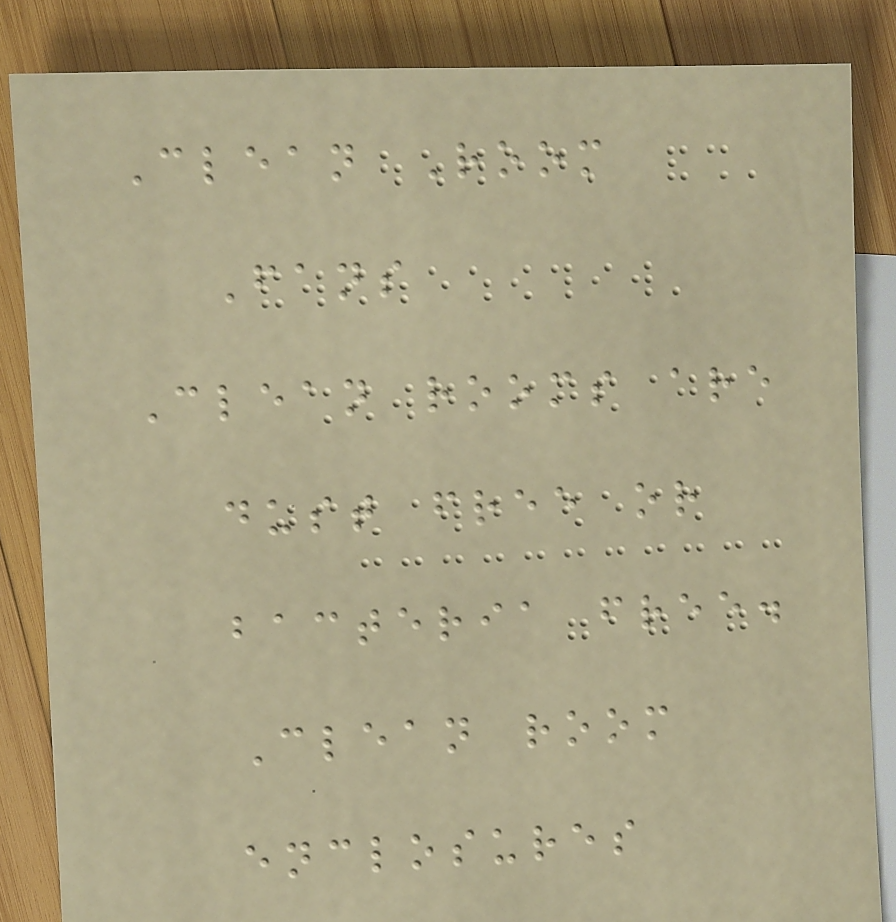Clean Room
Fans
Clean rooms are
dust free or
bacteria free.
Clean room
enclosures
